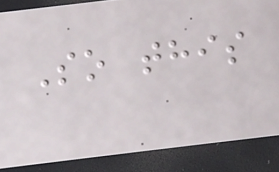So this
